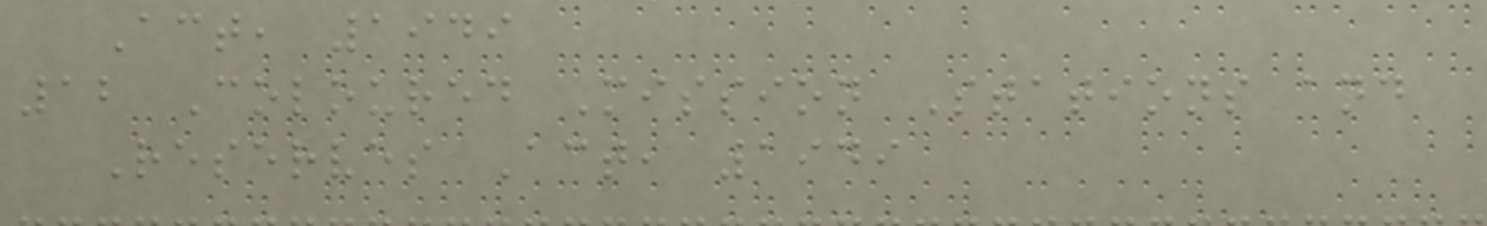Act, 1949
12 Coloured Mission Stations and
Reserves Act, 1949
